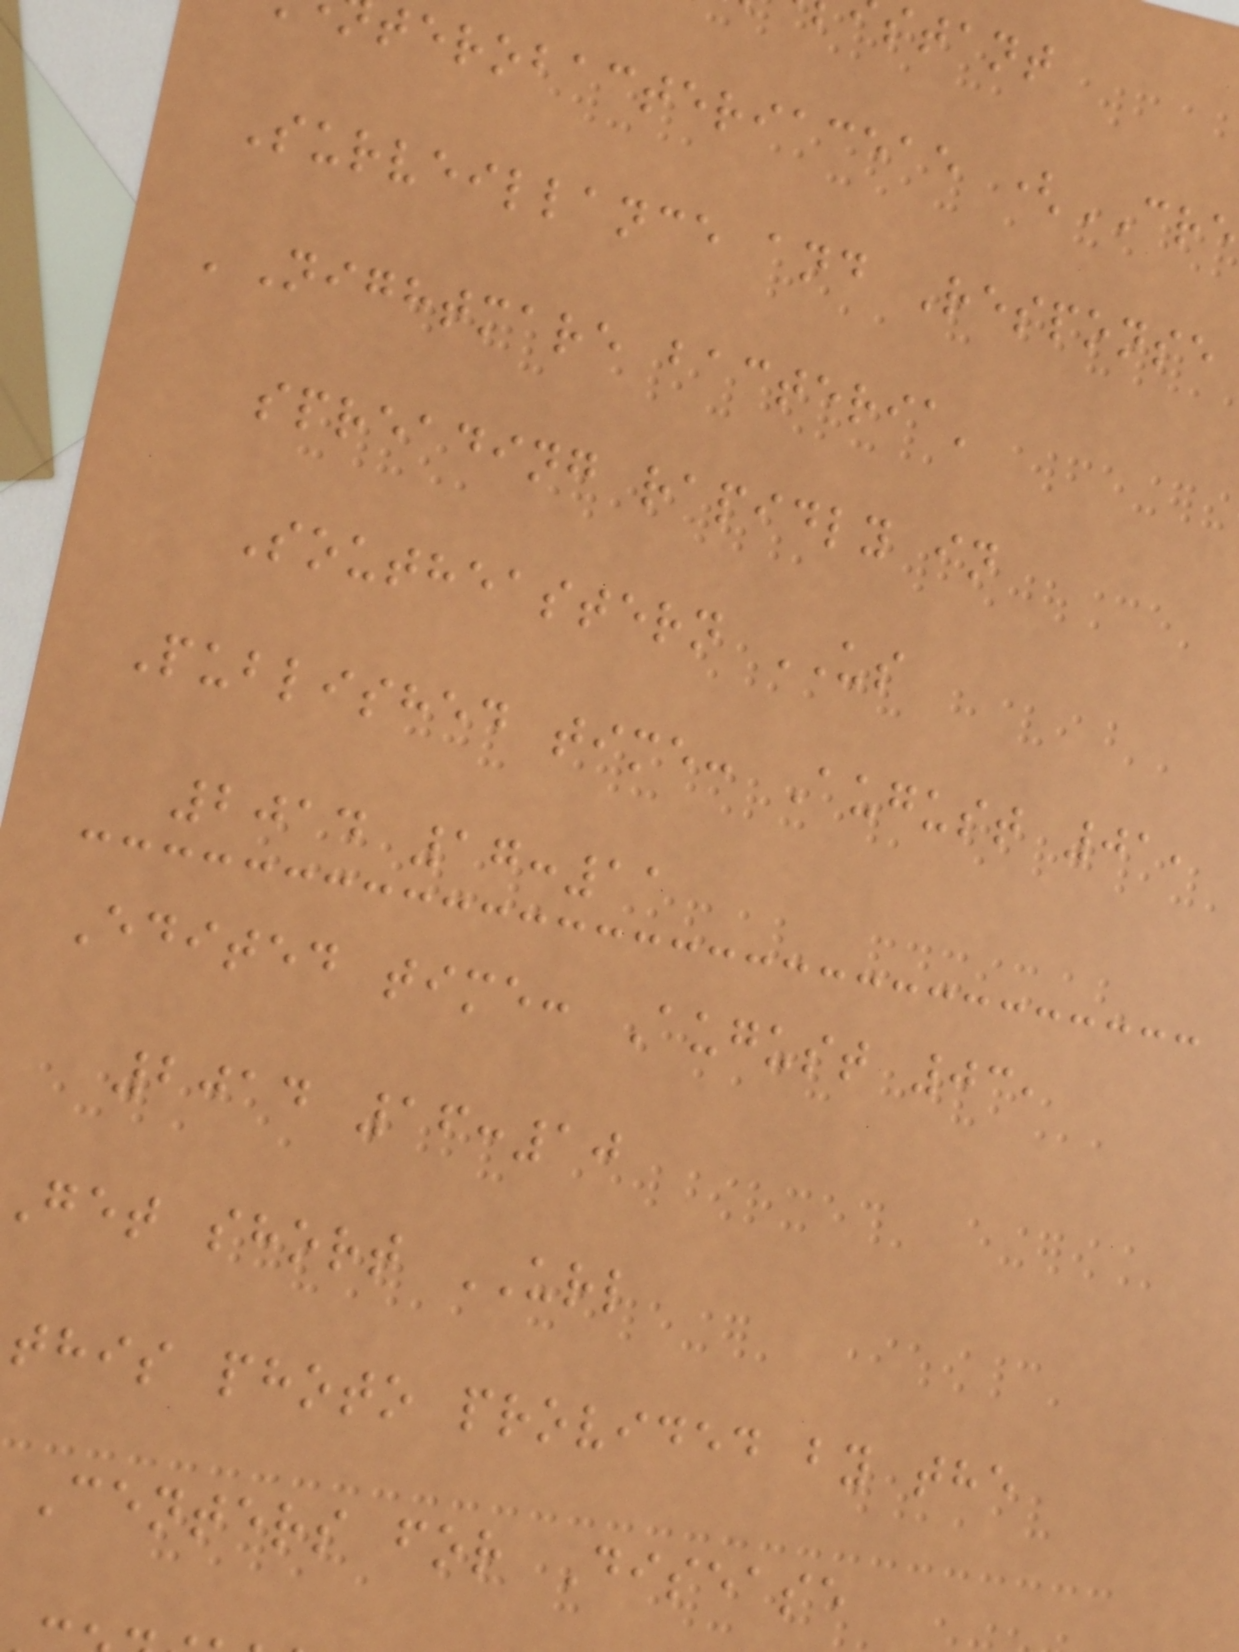terobacteriaceae (CRE
Surveillance and Response
'Nightmare bacteria'
spreading rapidly in
Southeastern US
Published time: August 01,
2014 17:11
Edited time: August 03,
2014 16:10
get short URL
this photo provided by the
Centers for Disease
